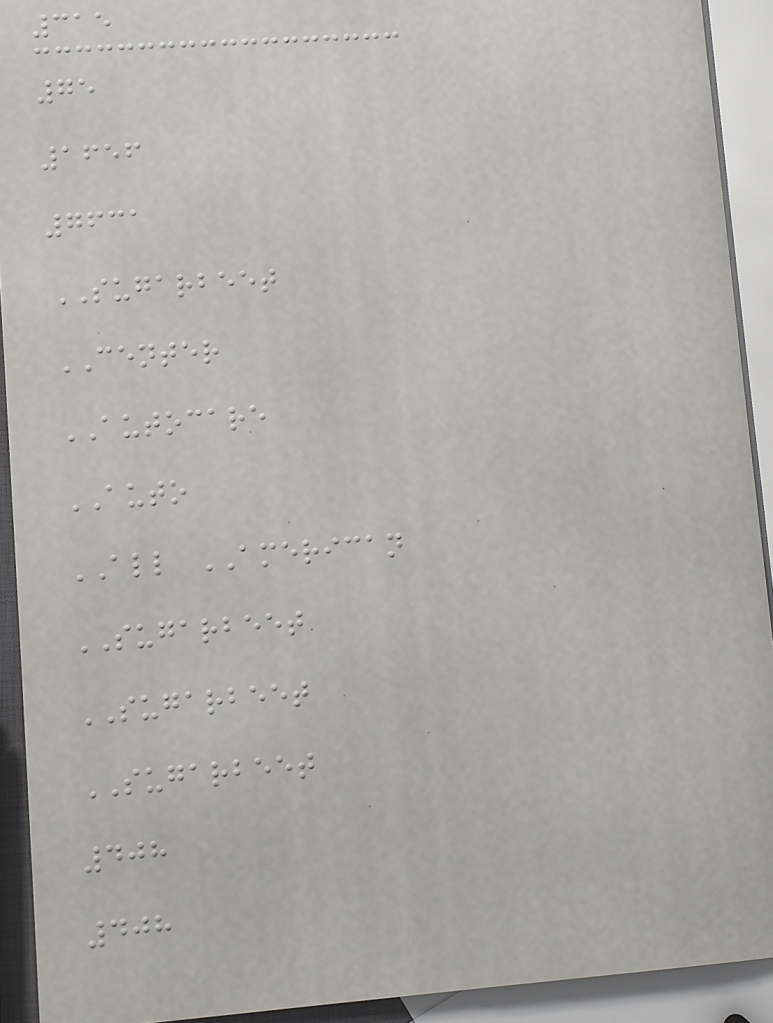315
75
1656
7631
SUGARBEET
CENTER
AUTOCARE
AUTO
ALL AMERICAN
SUGARBEET
SUGARBEET
SUGARBEET
408
408
